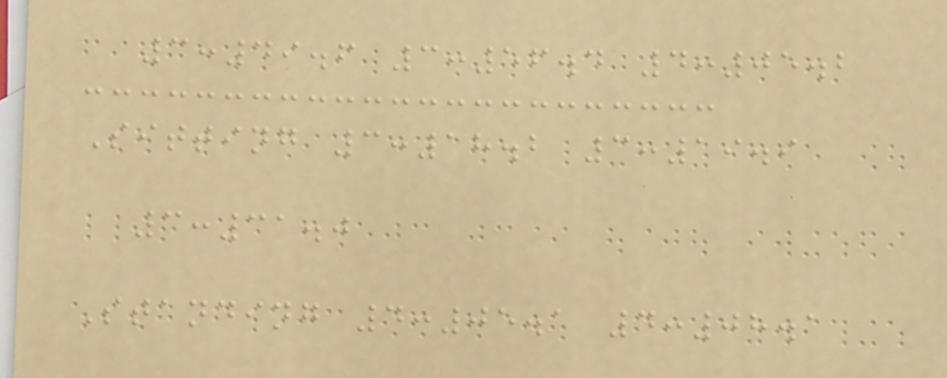3:49.6 3:56.4 4:05.2
Sitting 3:18.2 3:19.9
3:31.0
Standing 4:05.1 4:08.1
